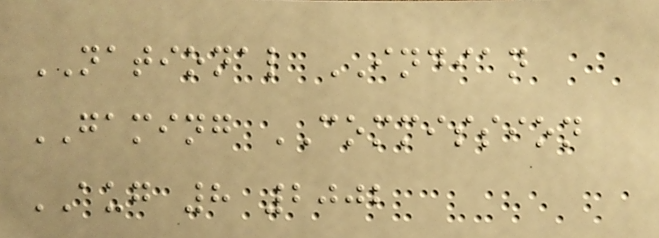NATIONAL INDIAN
GAMING COMMISSION
AUG 8 2002
